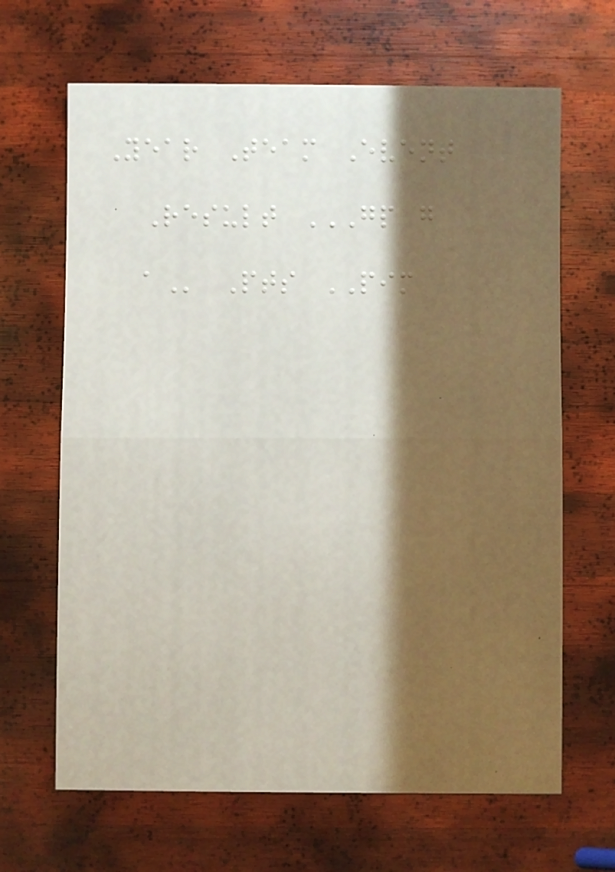Year Team Event
Result GP G
A Pts PIM
